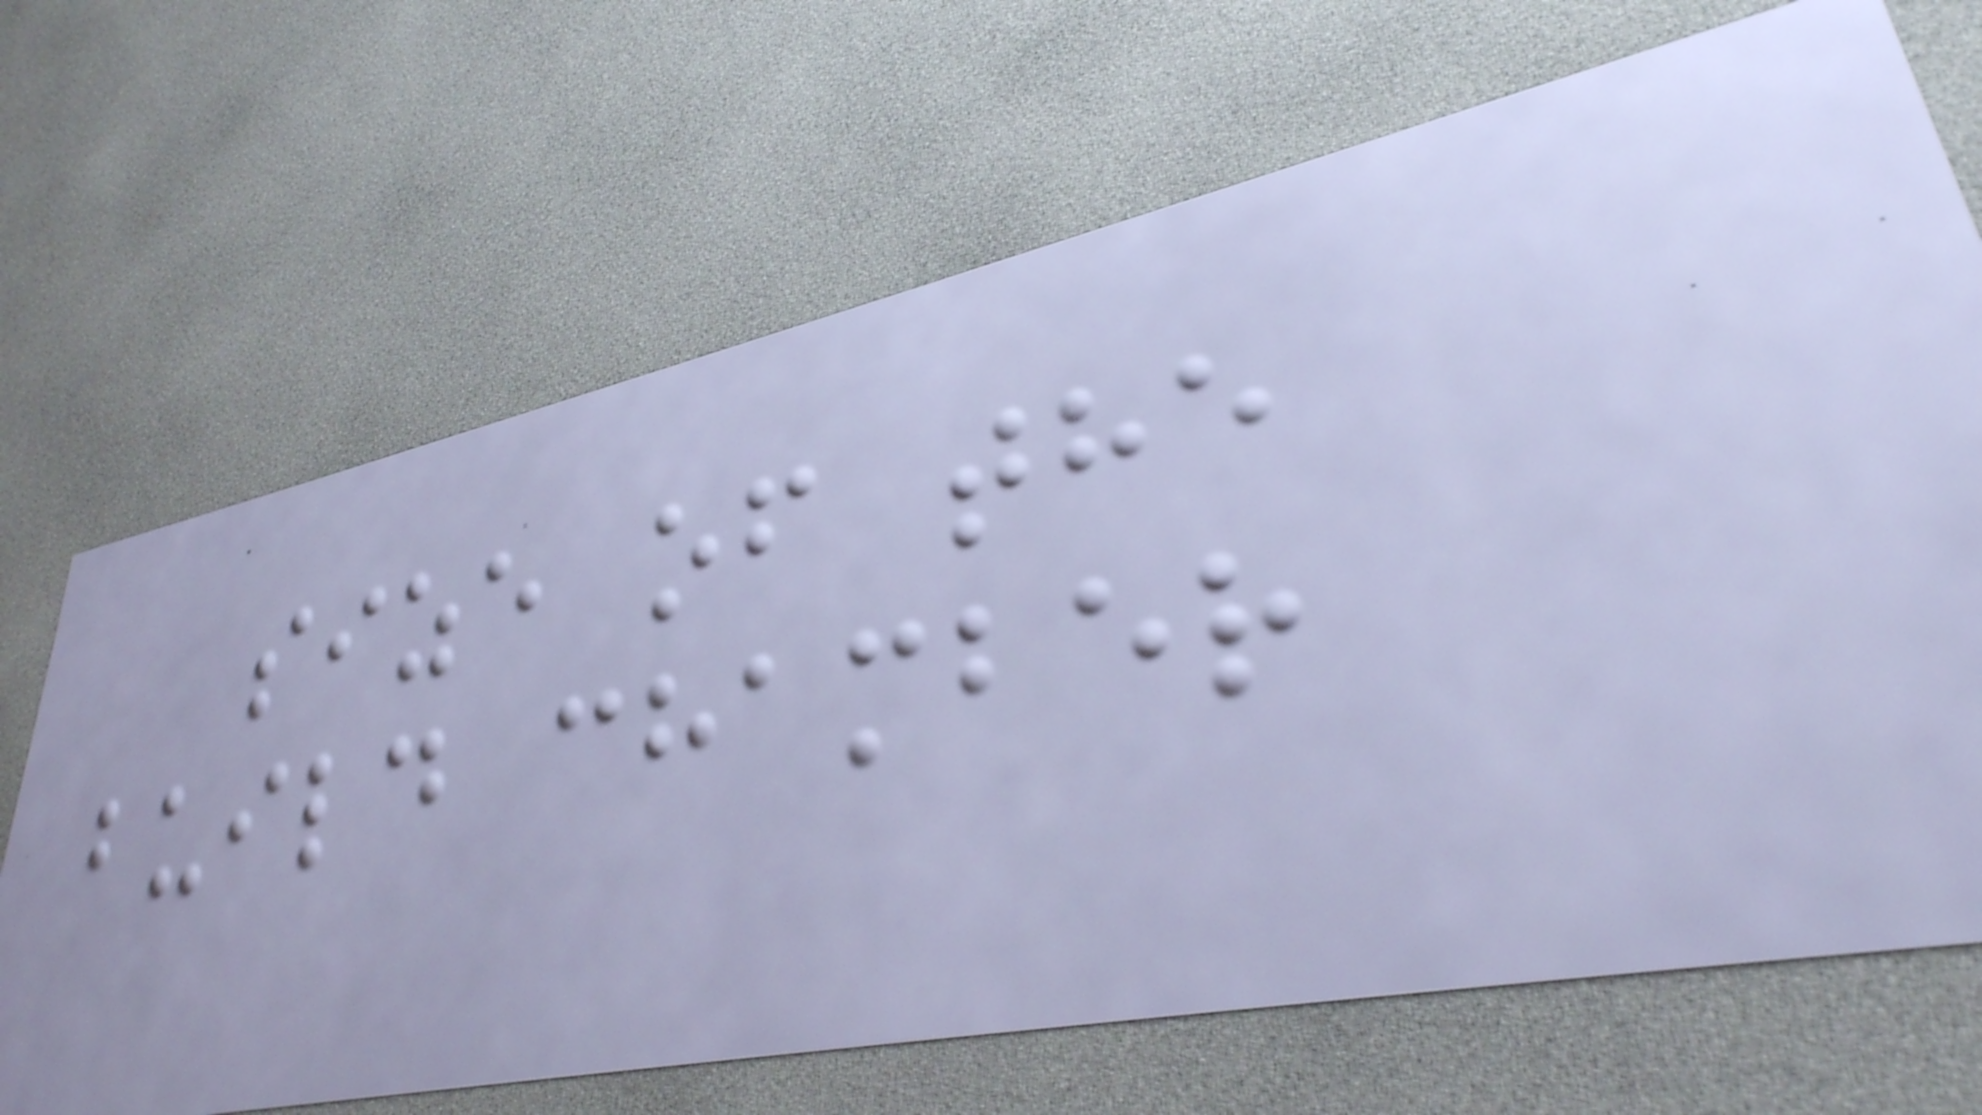size of the
build chamber
